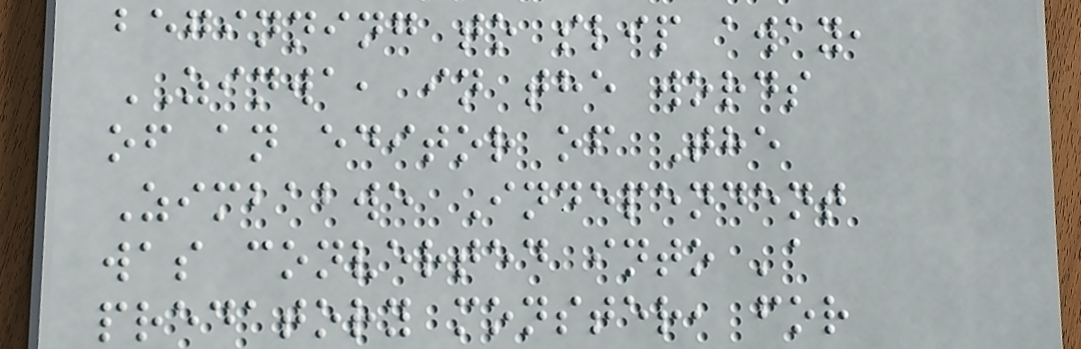beginning to slip away,
ZINWA, in the words
of an editor of The
Zimbabwe Independent
was converted into 'a
predatory monster, for
